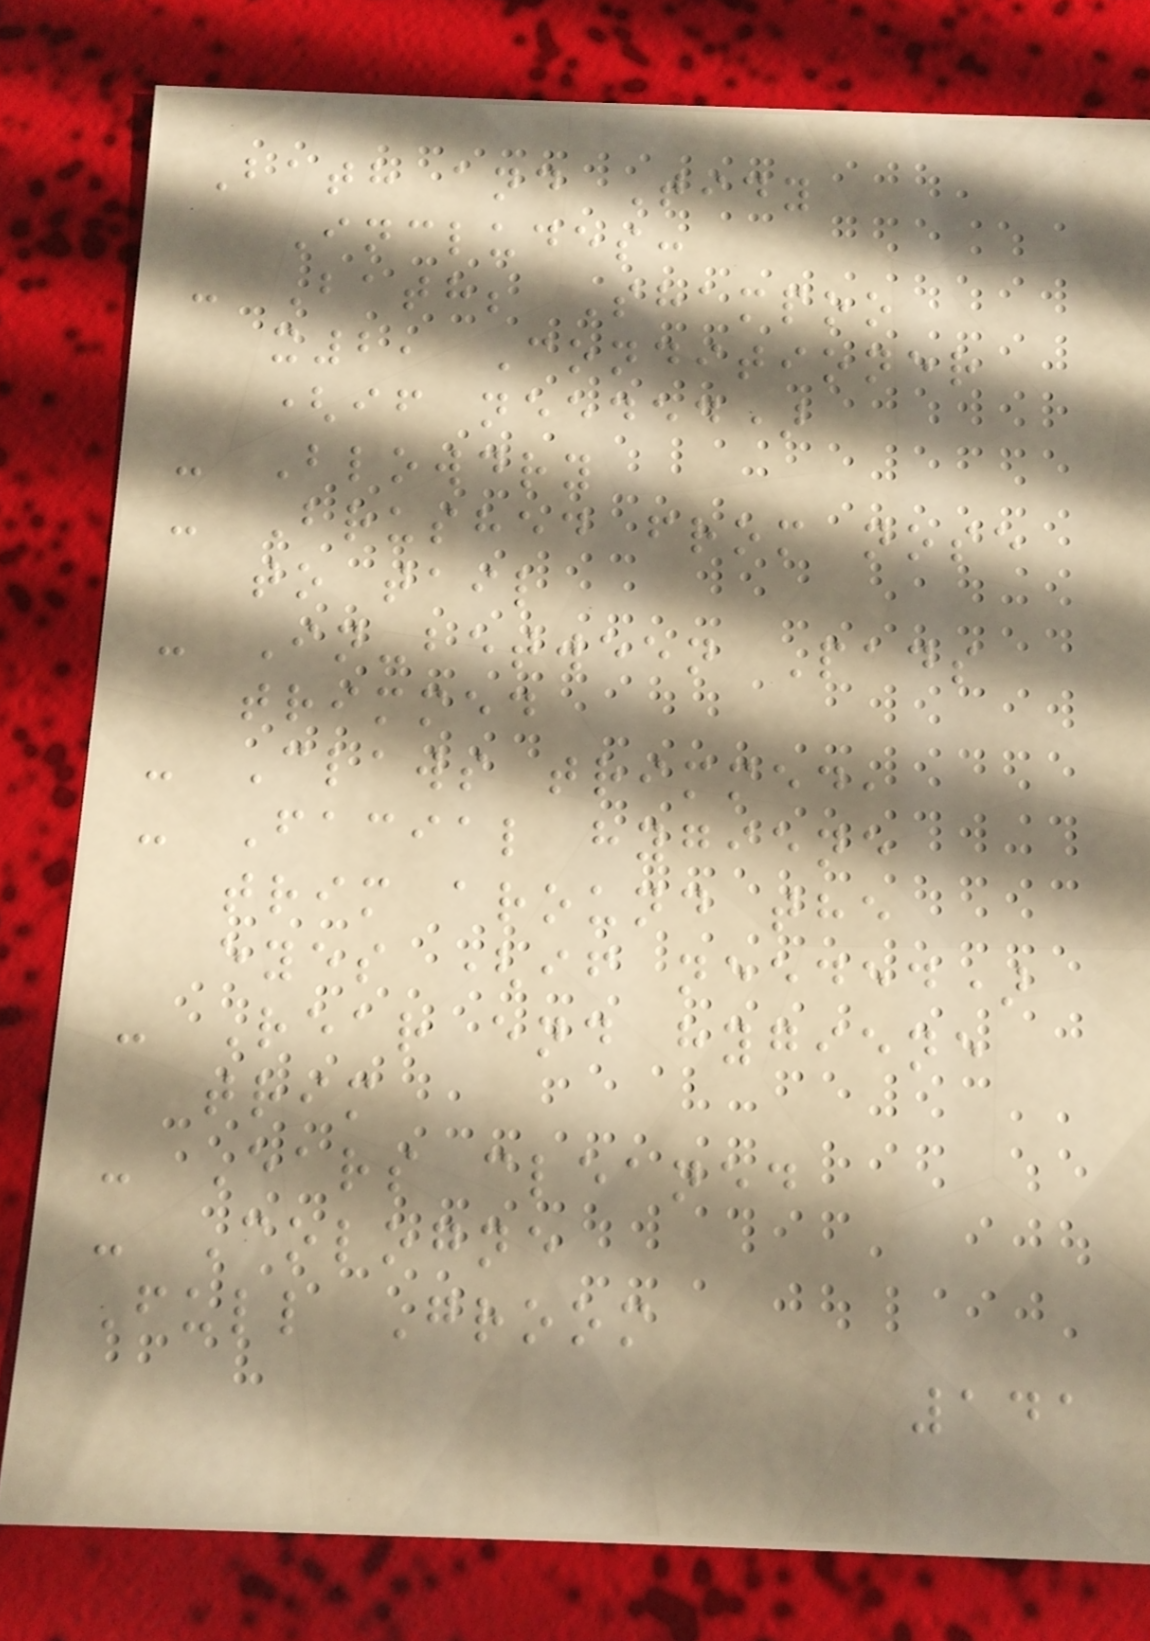Bath and Tidy
Includes:
- Bath; Shampoo
x2, Conditioner
(if needed)
- Blowdry
- Brushed from nose
to tail
- In-between Pads
trimmed
- Claws trimmed,
- Facial hygiene
trim around the
eyes (if needed)
- Rear end hygiene
trim
- Ears cleaned
- Cologne
Full Groom
141
